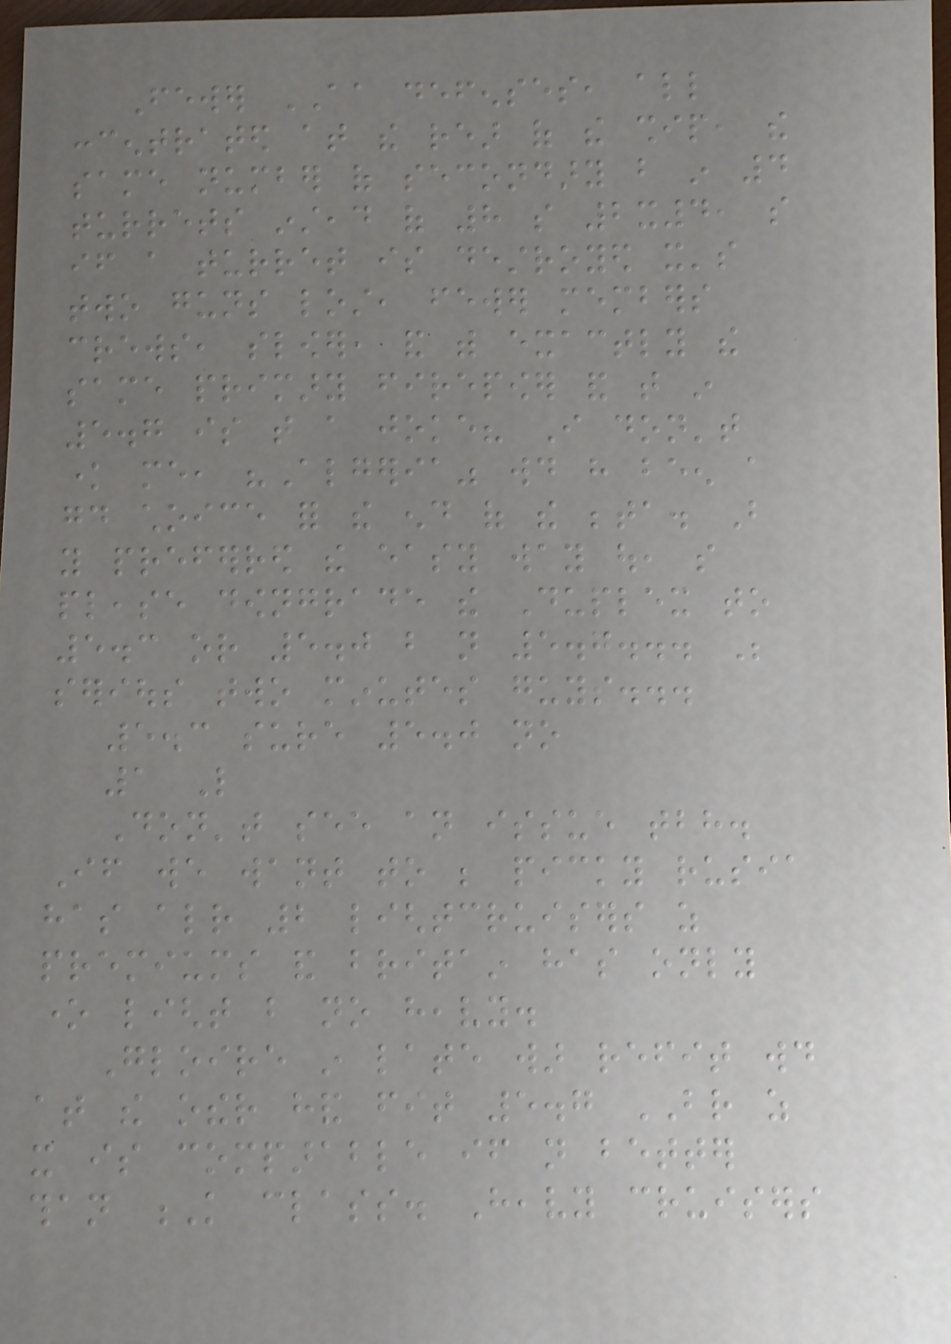Fewer AA defenses, all
concentrated at the rear of the ship, the
same number of secondary but in 4
turrets instead of 8 so 2x4, so
if a turret is destroyed it's
two guns lost, fewer members
crews, slower, and with exactly the
same primary firepower and that in
5.7 is that a joke? I don't
know me, "Algeria" would have been a
good choice for the end of the beta. But
you preferred the easy way out, so
please downgrade the Duplex to
5.3 or 5.0 but not 5.7... Be
serious two minutes guys...
5.3 sure 5.0 no
1 Like
Don't see an issue tbh.
If we want to be picky rusia
has already 2 lightcruisers as
premiums and britain has only
one light but no heavy.
Gloire in late war refit would
at the other hand fit 5.7 BR as
it is comparable if not better
than K class. Heavy cruisers
